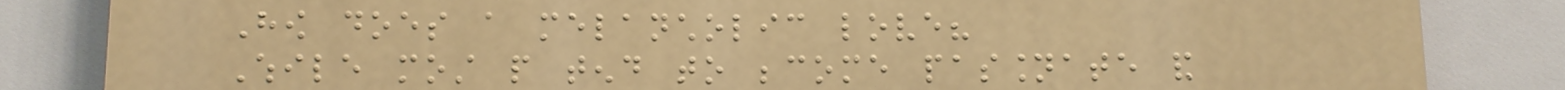How does a melancholic love?
While most people tend to become passionate and
